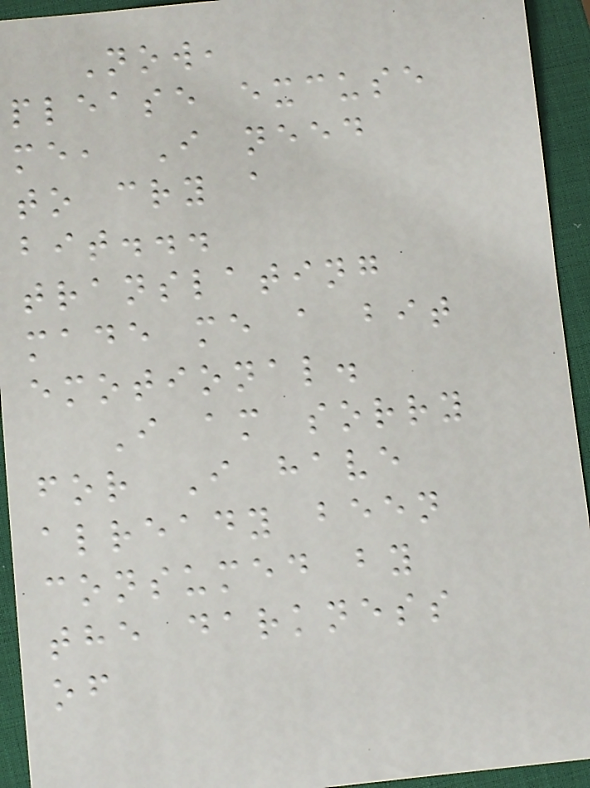Now,
please excuse
me, I need
to cry a
bit...
translating
made me a bit
emotional.
I am sorry
for I have
already been
consumed by
the darkness
of
